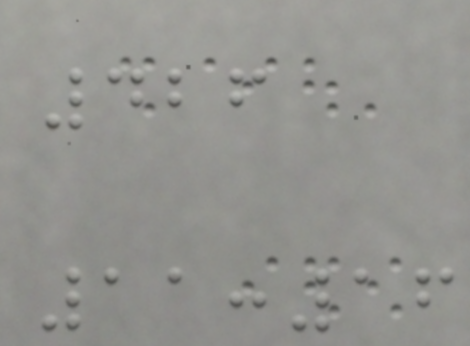426
11:16
